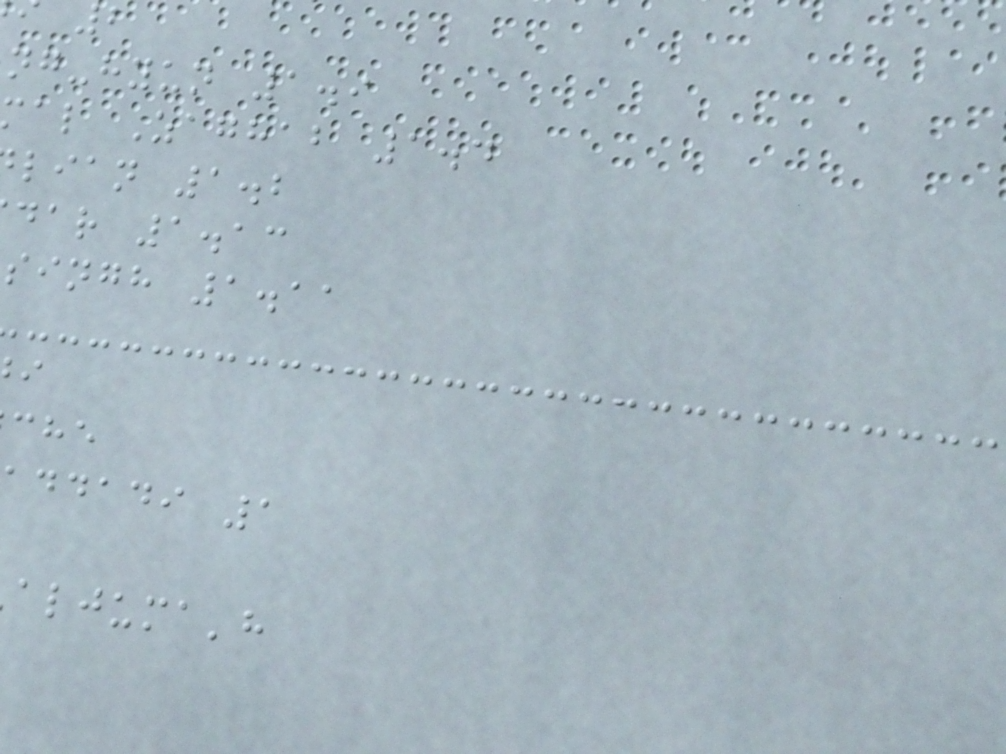ng-hyun 1.9
al Zaghab 1.4
lian 1.2
dar 1.13
singh 1.11
addadi 1
aljuma'h
